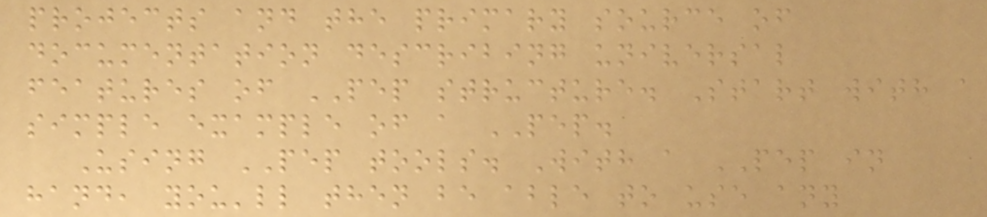projects and the primary source of
documentation describing universal
features of PEP structure. Start with a
simple example of a PEP.
Using PEP tools. With a PEP in
hand, you'll then be able to use any
